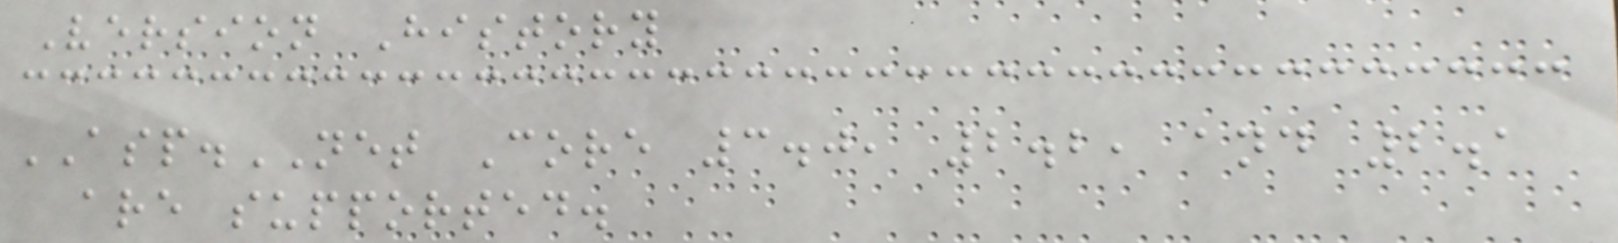Version History
ASP.NET Core 3.0, 2.2, and 2.1
are supported.
